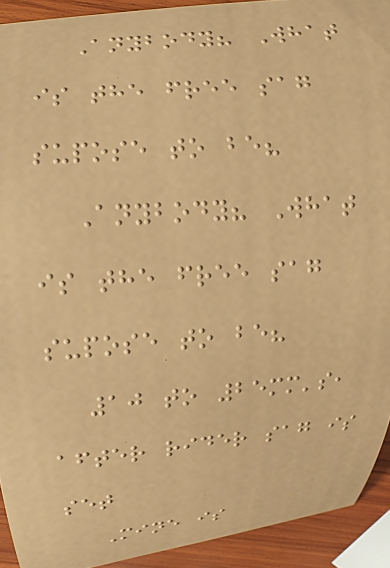Anybody? What
is the free sag
supose to be?
Anybody? What
is the free sag
supose to be?
10 to 25mm's,
after rider sag is
set
Mine is
